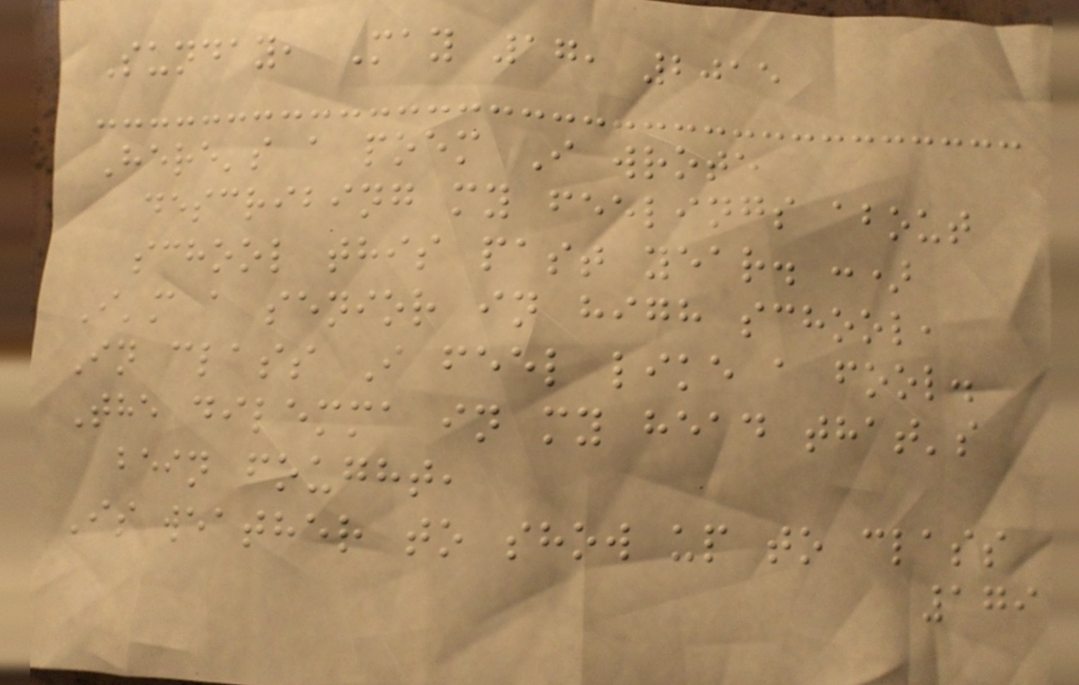Sunday, May 17, 2015
Here's a poem I wrote
describing my feelings about
school this past year. :)
I'm a senior in high school,
In class I feel like a fool.
The dilemma in my head that's
bein fought,
Is weather to show up to class
179
